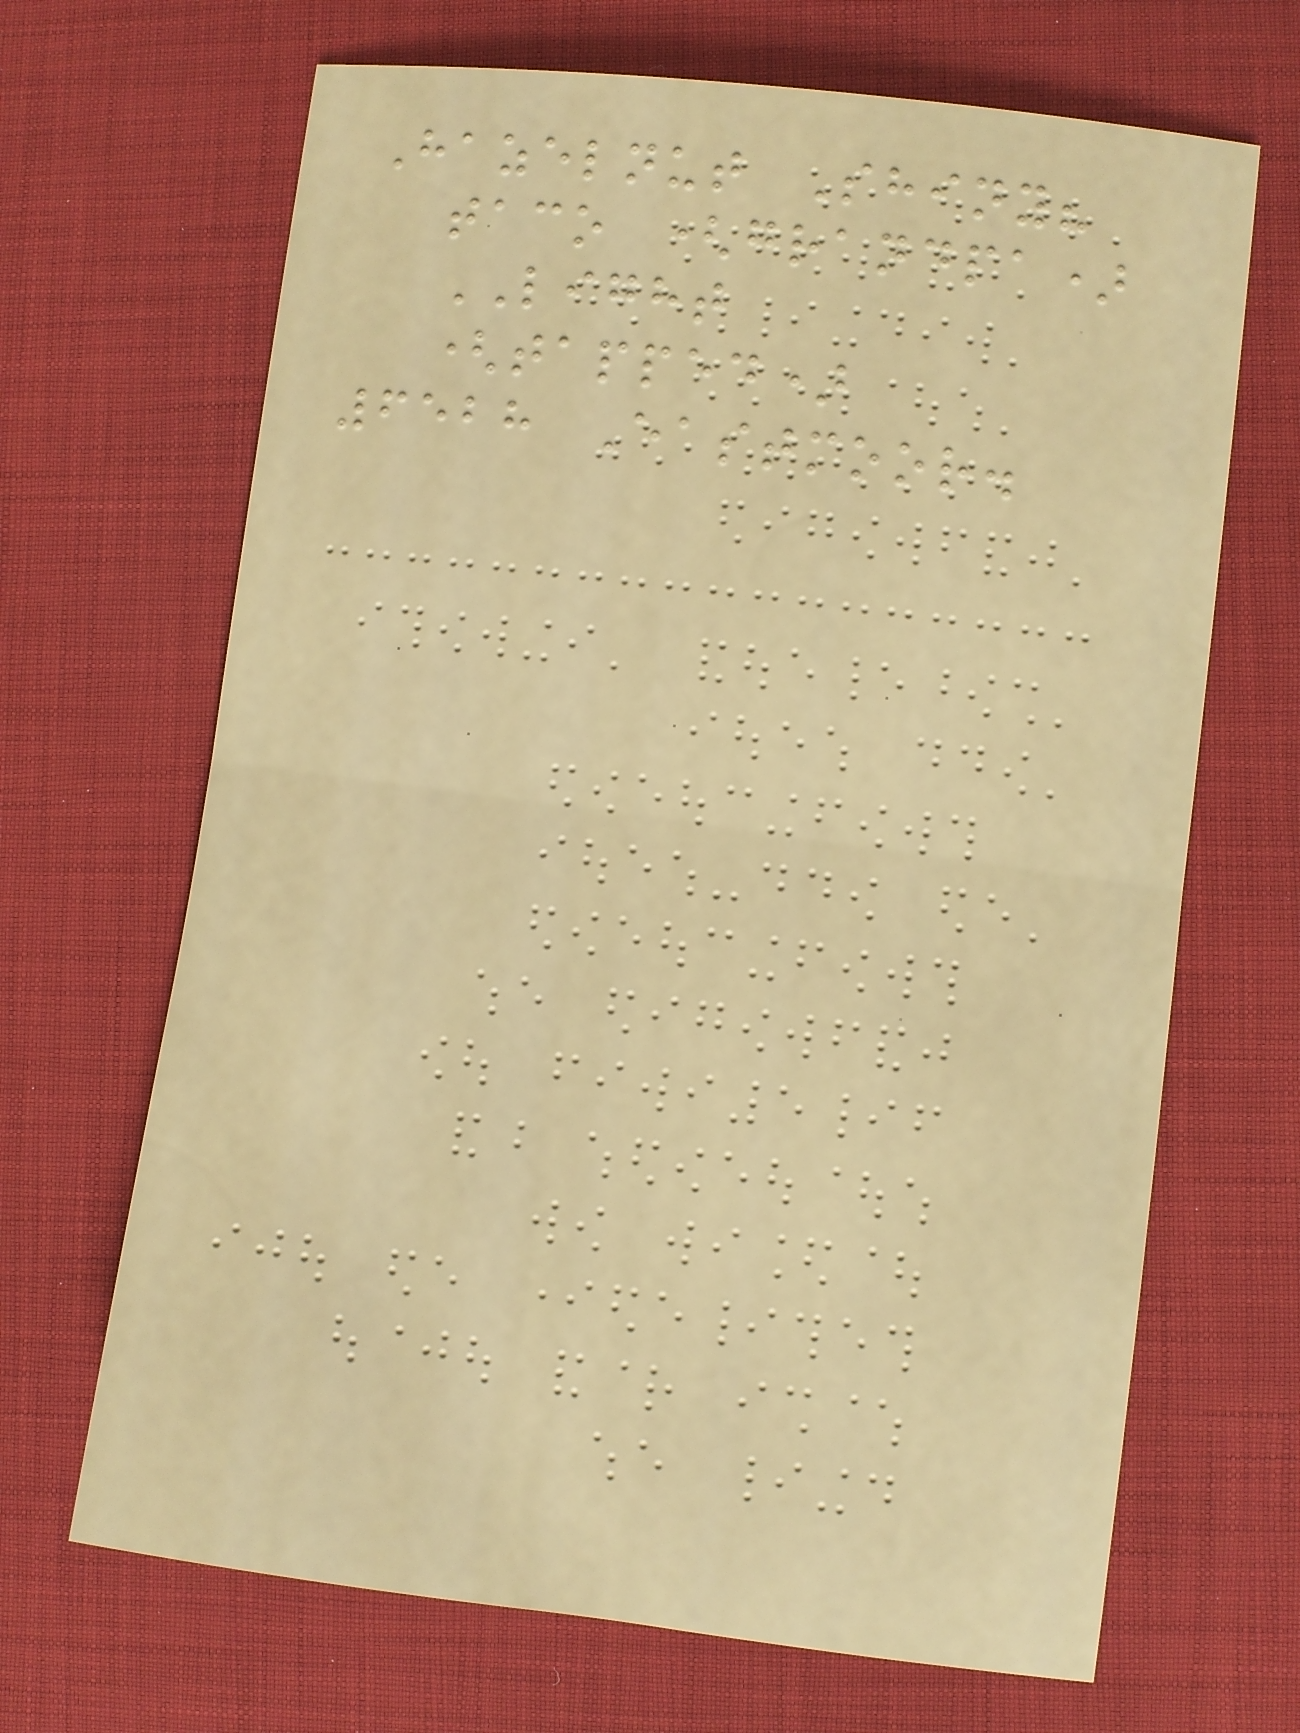Hazelnut Shiny?
taco (grandpa)
LIGHT
(tapped)
6528 Eastmoor.
